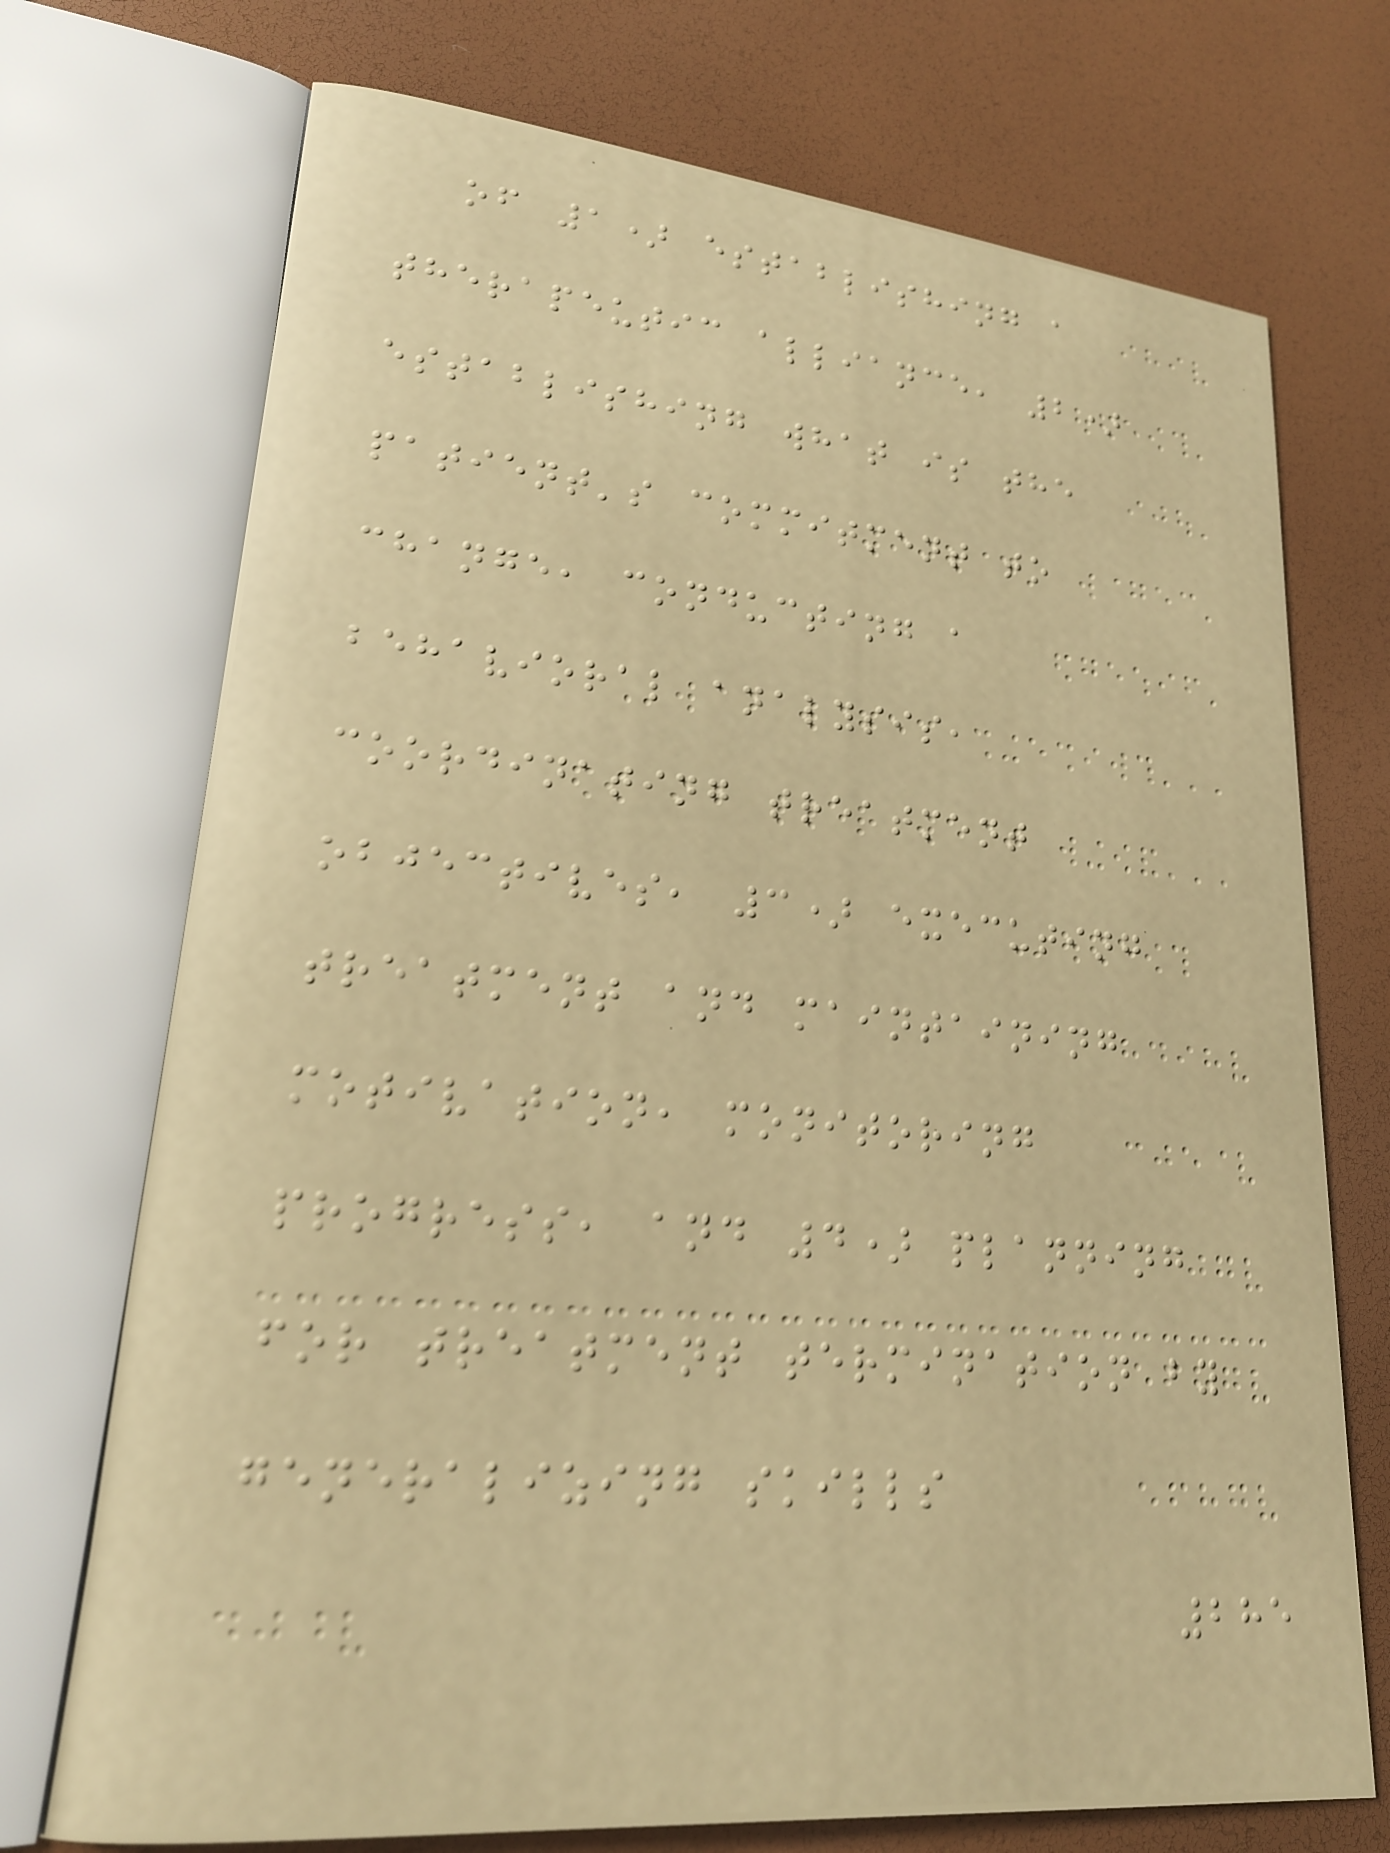of 1) establishing a
therapeutic alliance, 2)
establishing what is the
patient's commitment to
change, conducting a
behavioral analysis,
coordinating treatment
objectives, 3) executing
treatment and maintaining
motivation, monitoring
progress, and 4) planning
for treatment termination by
generalizing skills
285
